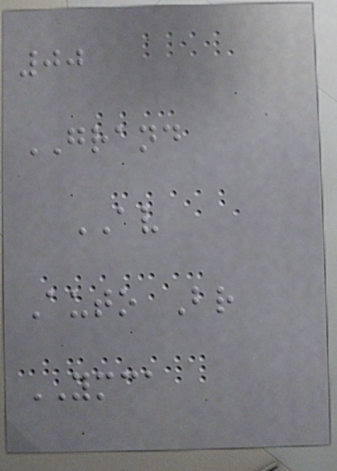00
GRAND
AV
Auto Br
YMCA
